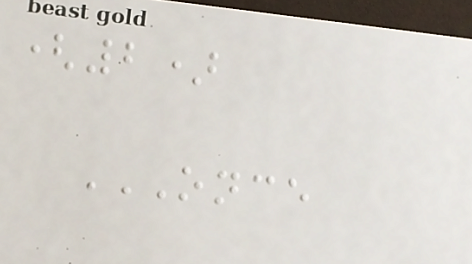(2)
ONCE
